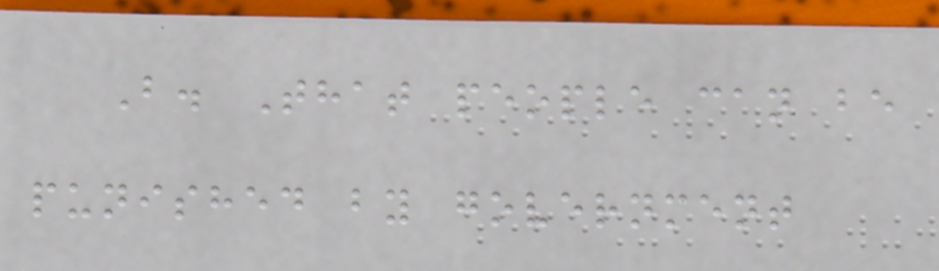B. That people can be
punished by government
